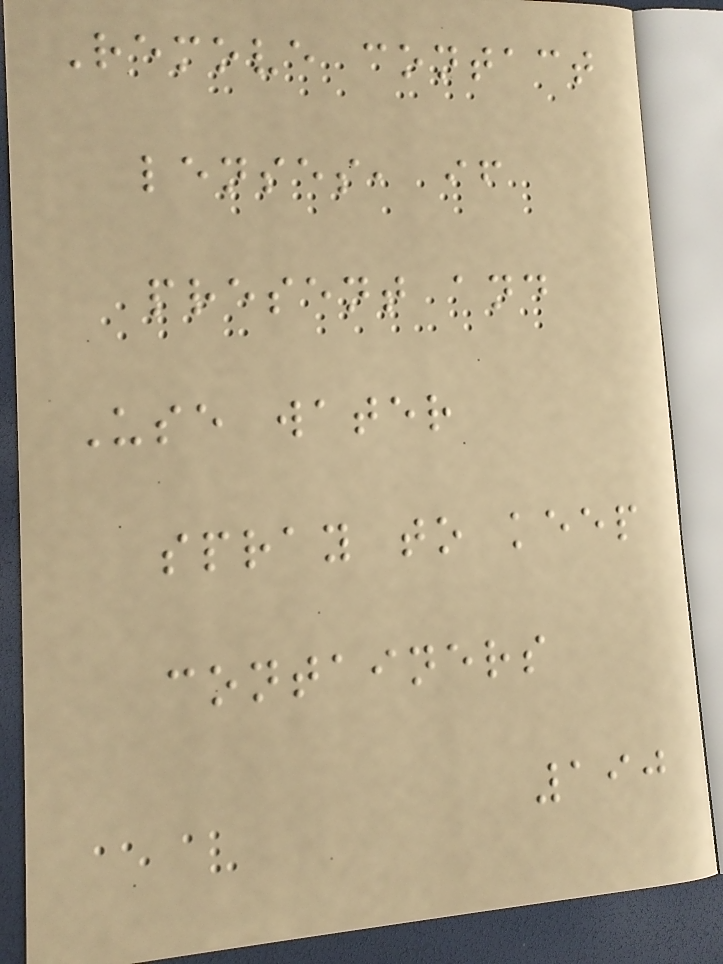Remove contact
lenses, if
present and
Use water
spray to keep
containers
190
